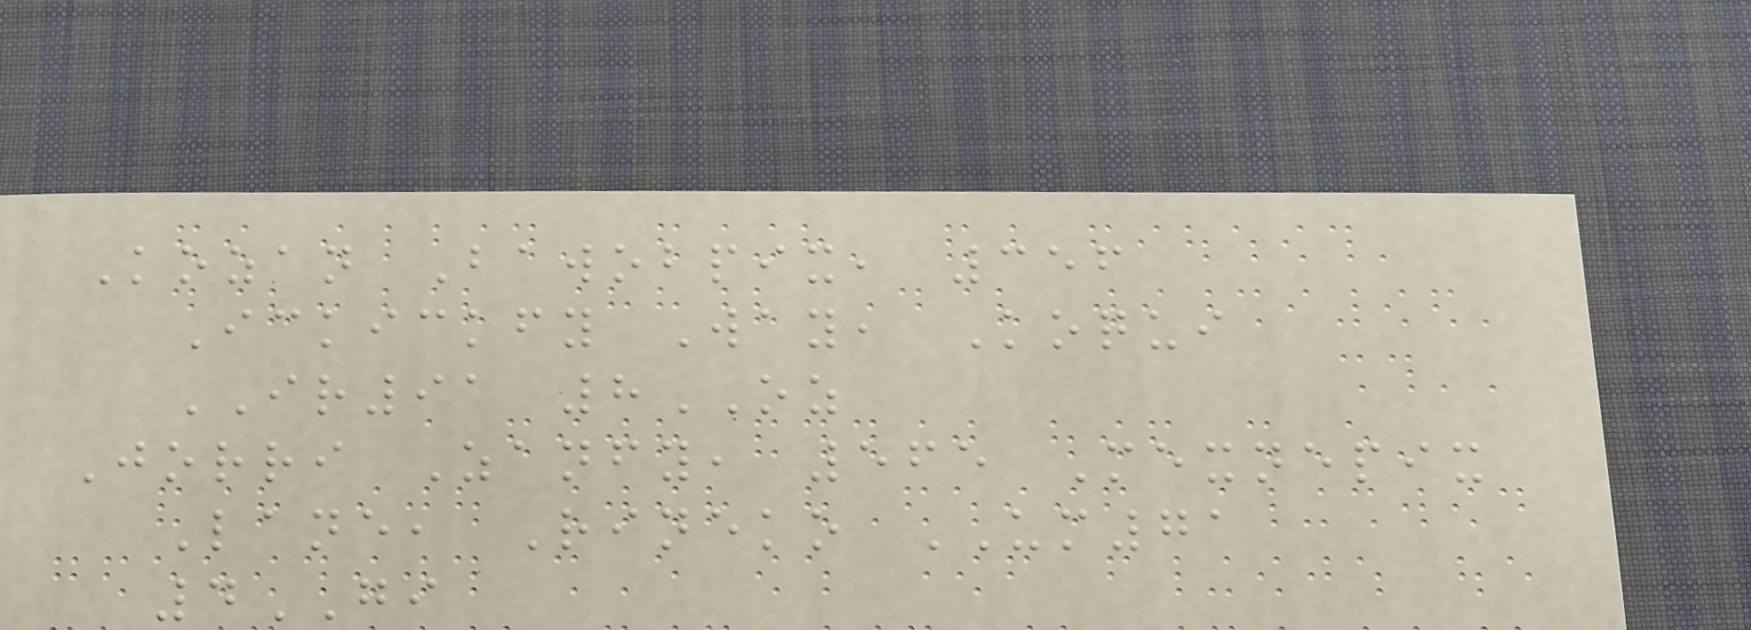Kozan Bawobpix, 356
Ickickfy Way, Koqui
IR91 8OZ
Jorri Zanfy, 565 Mexnepix
Lane, Rineko UM71
4GI
